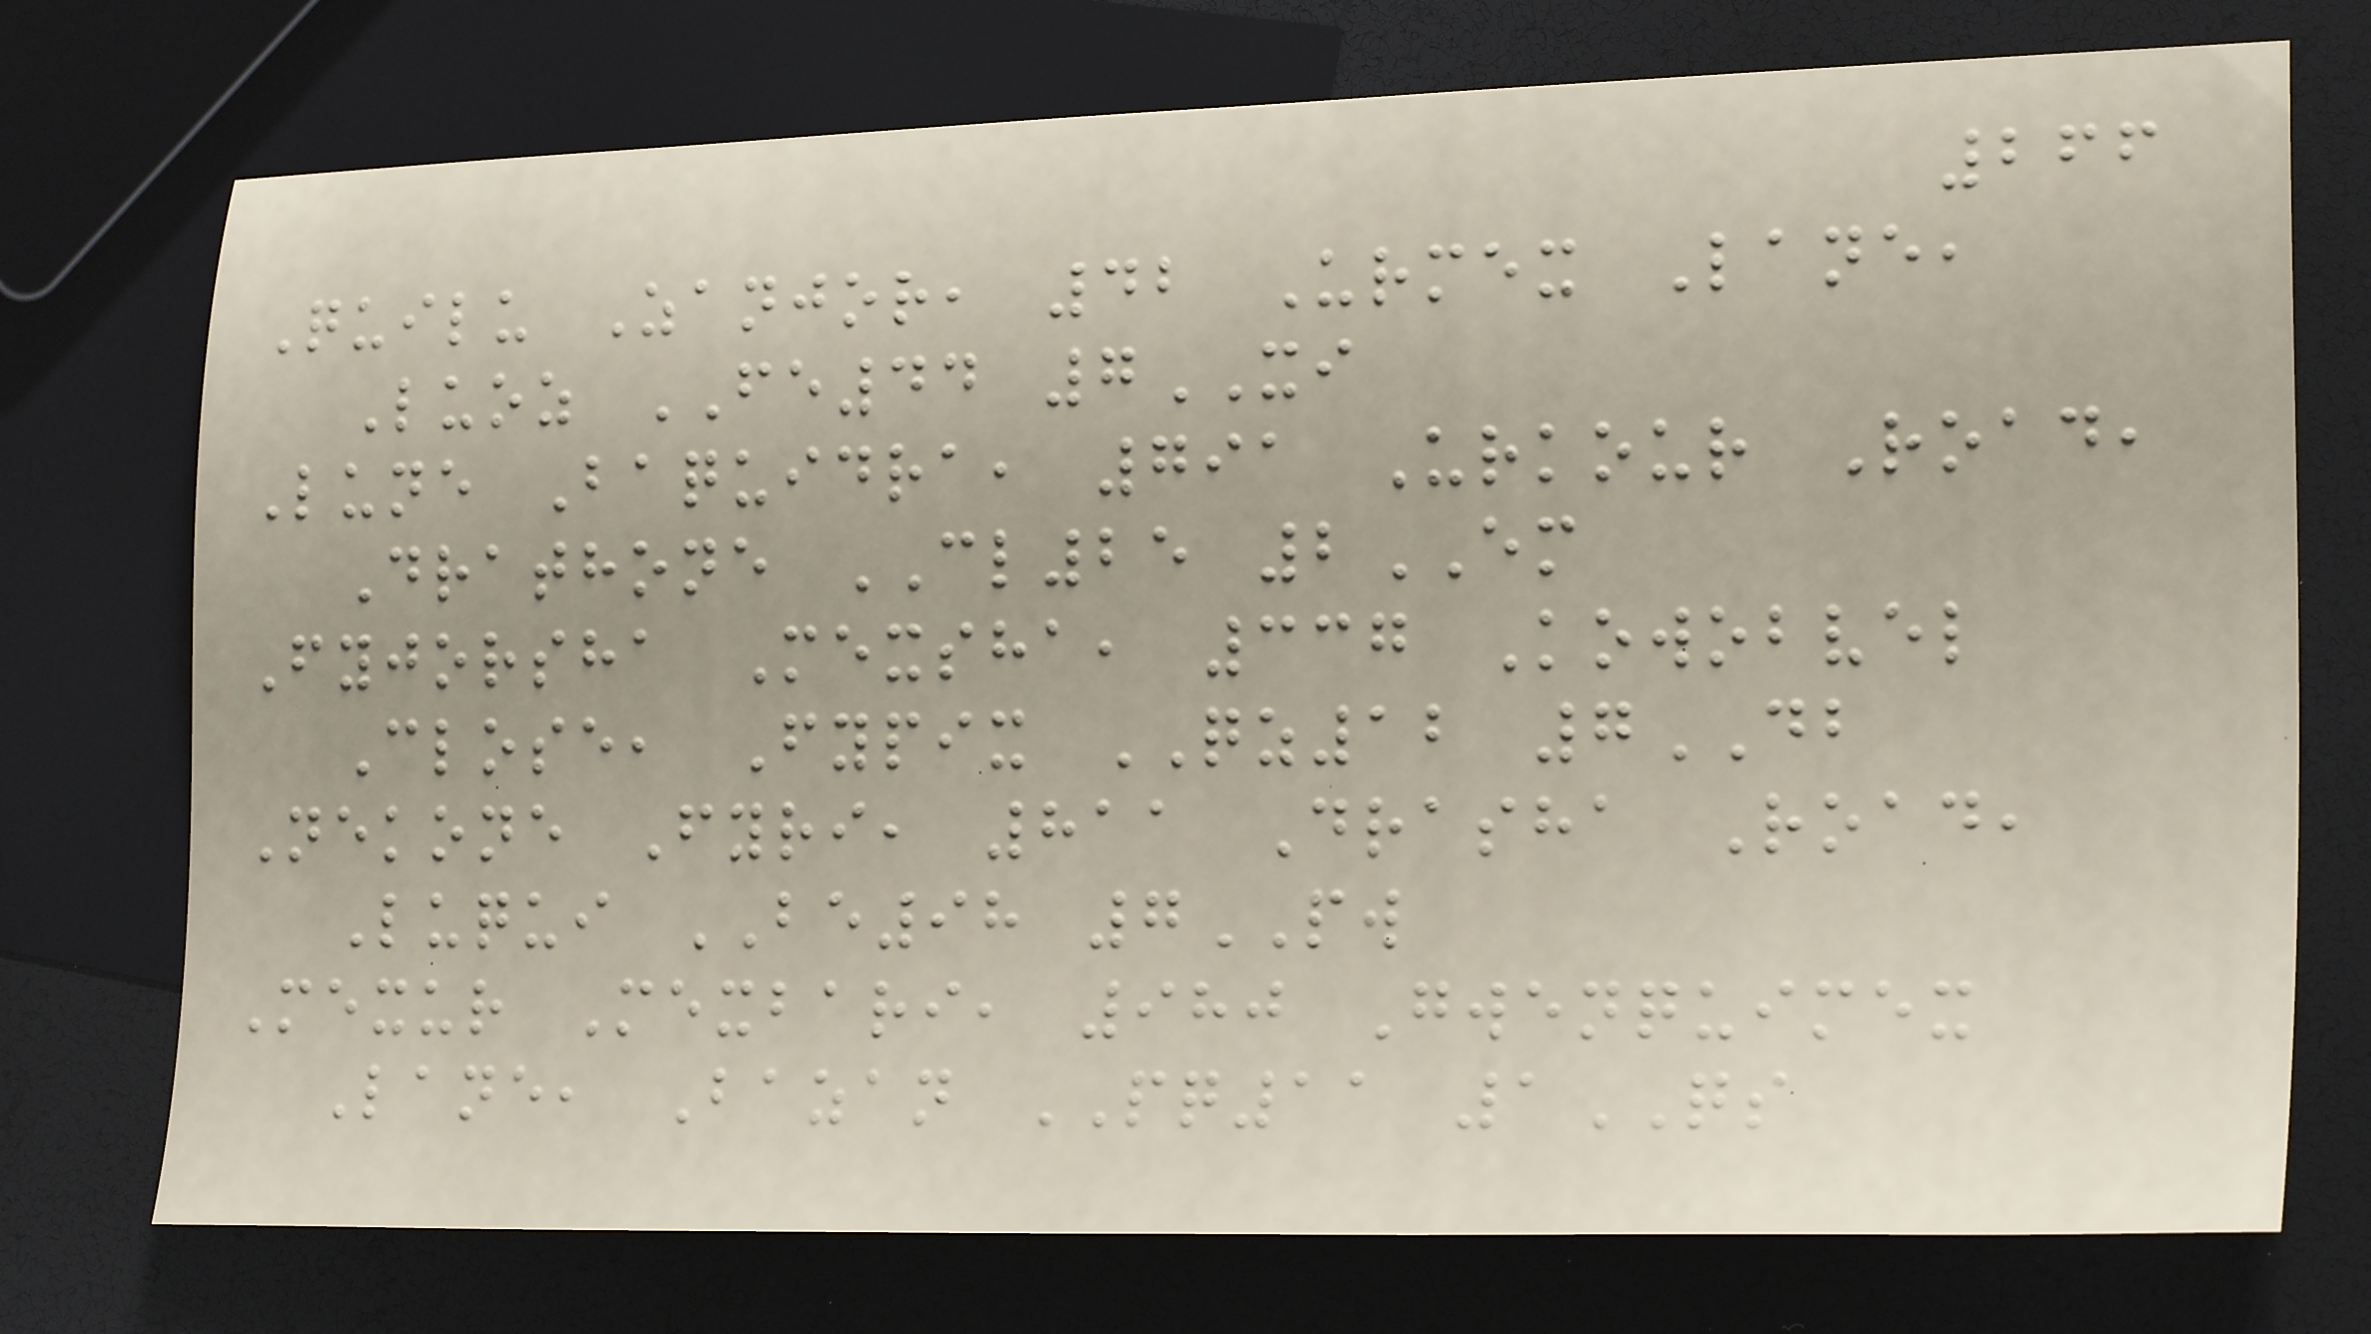266
Quilu Zanjor, 42 Urmex Lane,
Luoz FE44 7XI
Lune Baquidra, 791 Urkour Road,
Drathone CL25 2EM
Fyjorsha Mexsha, 337 Kowobvel
Close, Fypix QZ12 7DB
Nekone Fyri, 811 Drasha Road,
Luqui BE98 7PW
Mexur Mexbari, 980 Gwenquimex
Lane, Bazan PQ11 1QS
